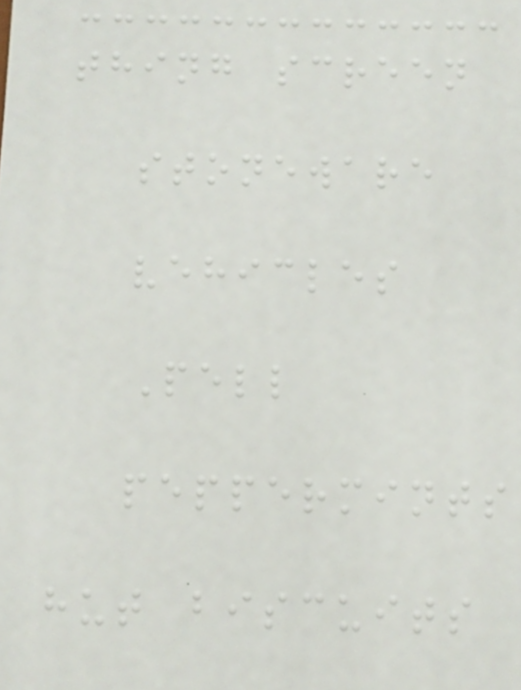thing screen
stoneware
vehicles
Pell
peppermints
hut biscuits
